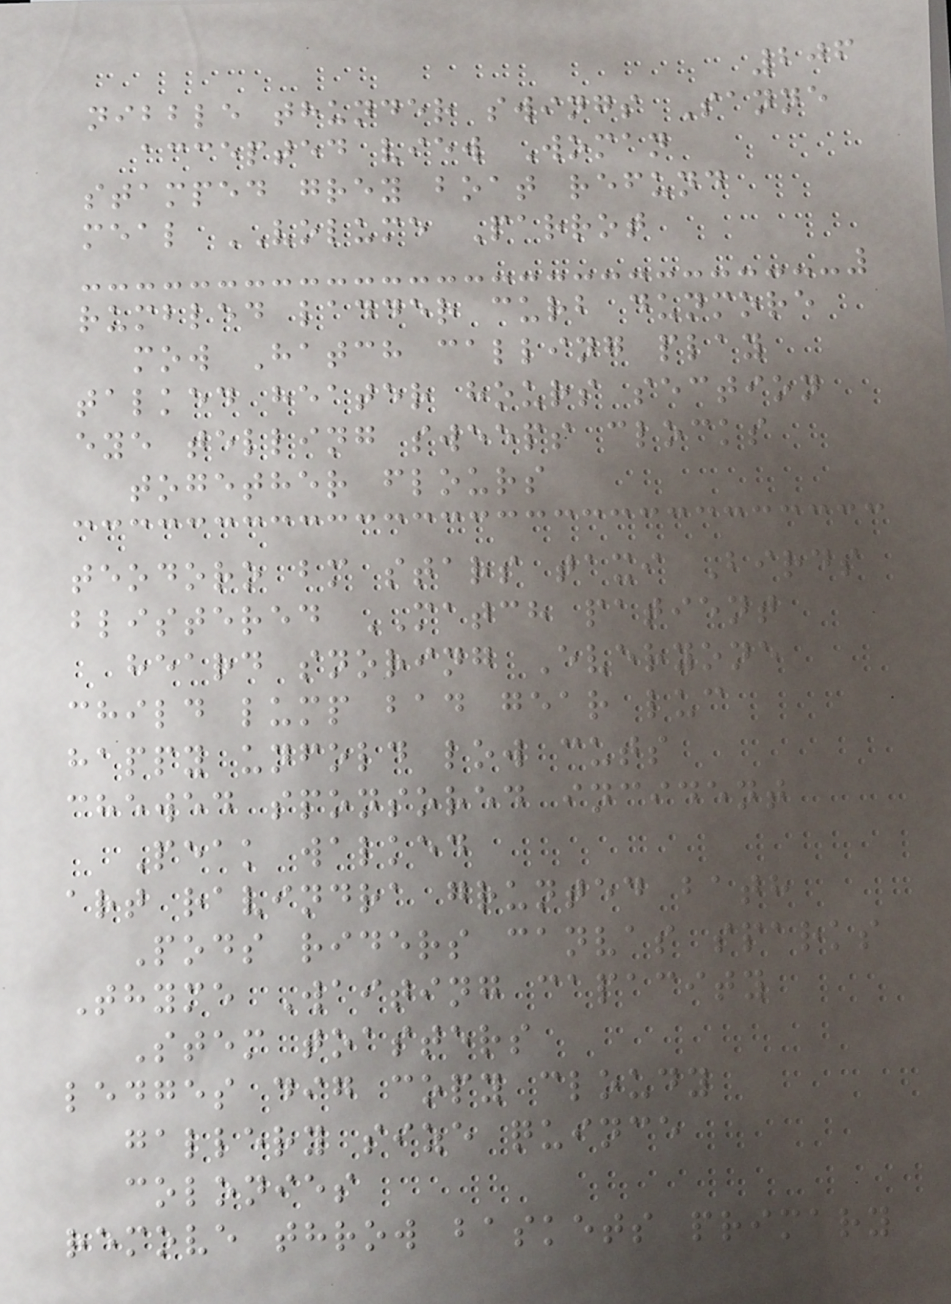206
nibble thunder swings Sanne
accepted view Woman
stamped grey boat refund
meal VOLUME Parrot
rumbled ladder curb dunmore
mow Hatch calling play
talked heater hours section
eye telling sweeps clocks
together flours
teodoro bm stars taxi Birds
blistered MATCH patient
heard snoring Everyone
child lump bad gear luc
happy unfold low cuts
chewed sponsored incident
Peak walked
art ravindra grunted bath
Pods riders canvas sparks
Thyme Waiting capacity
Stem toasters
ledges dig copy cloudy
gallery size quince
colonies
remove throw baskets primary
